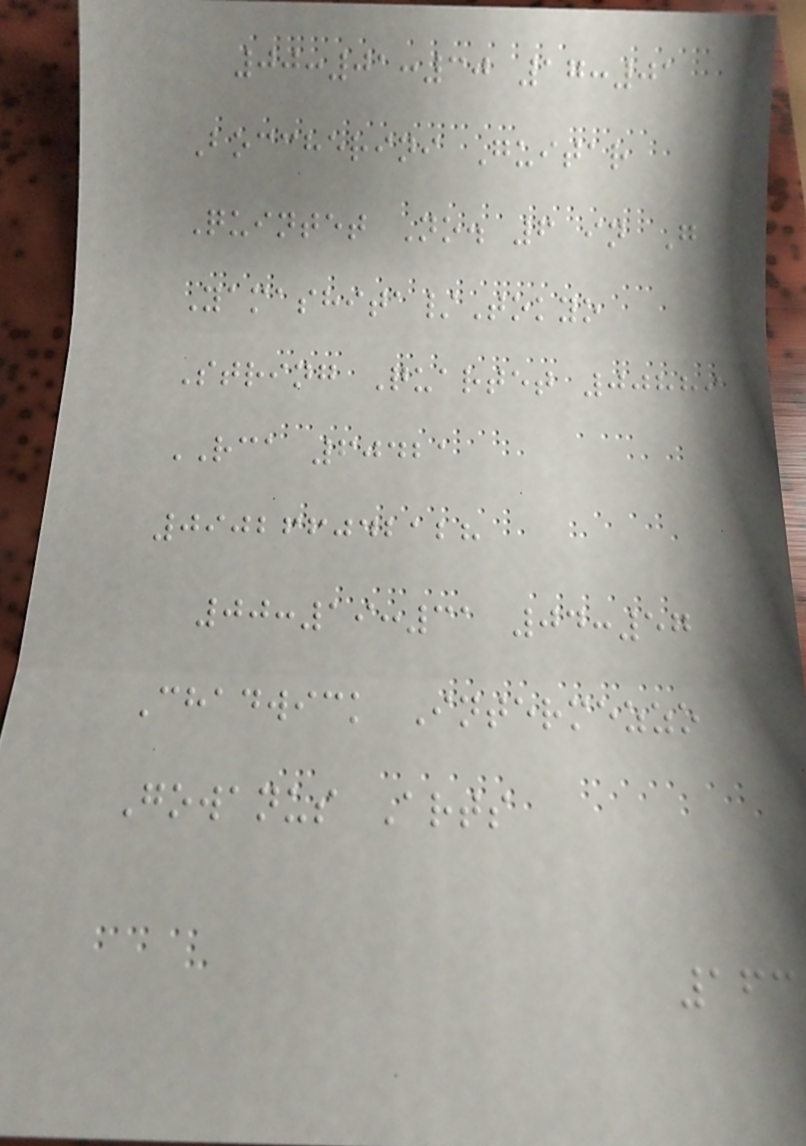00:01:30 17:01
Boccherini Guitar
Quintet No. 6 in G
Yamashita/Tokyo
String Quartet 00889
RCA 60421
090266042128
00:19:31 04:57
Chadwick Intermezzo
Gowanus Arts
163
